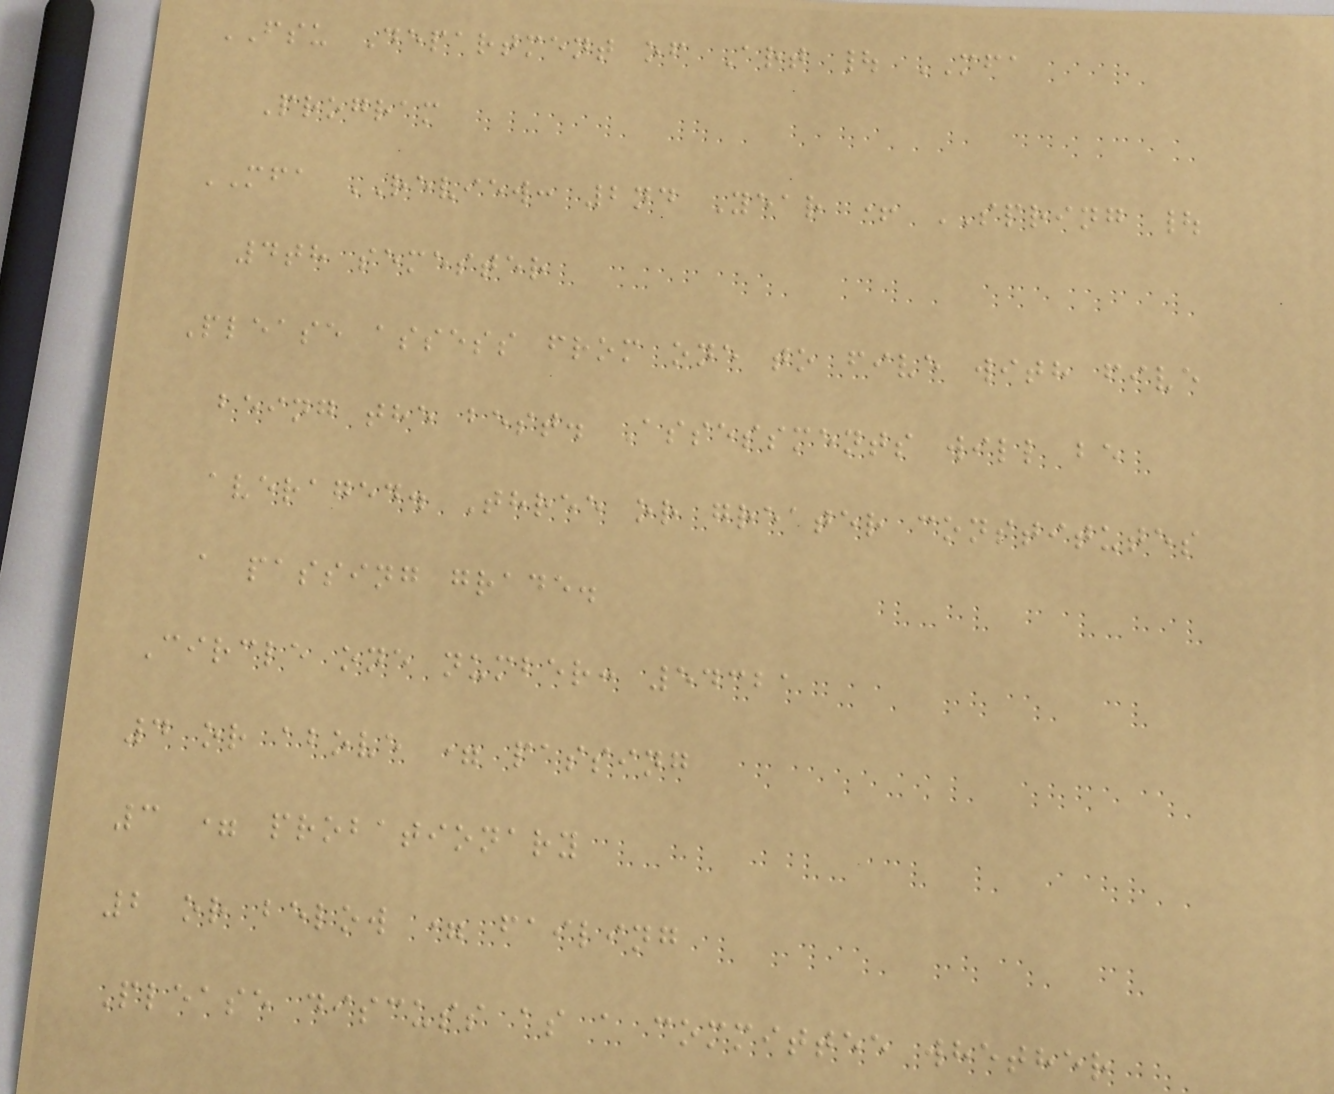FSU Department of Art | MFA
Program
MFA REVIEW: 2nd Year + SPRING |
4th semester
Please assess from one to five with five
being the best. Assessments will be
averaged. Three or greater constitutes
a passing grade.
Circle one number: 54321
4 or above = passing
3 = probationary
2 or below = failing
Please discuss as a committee whether
